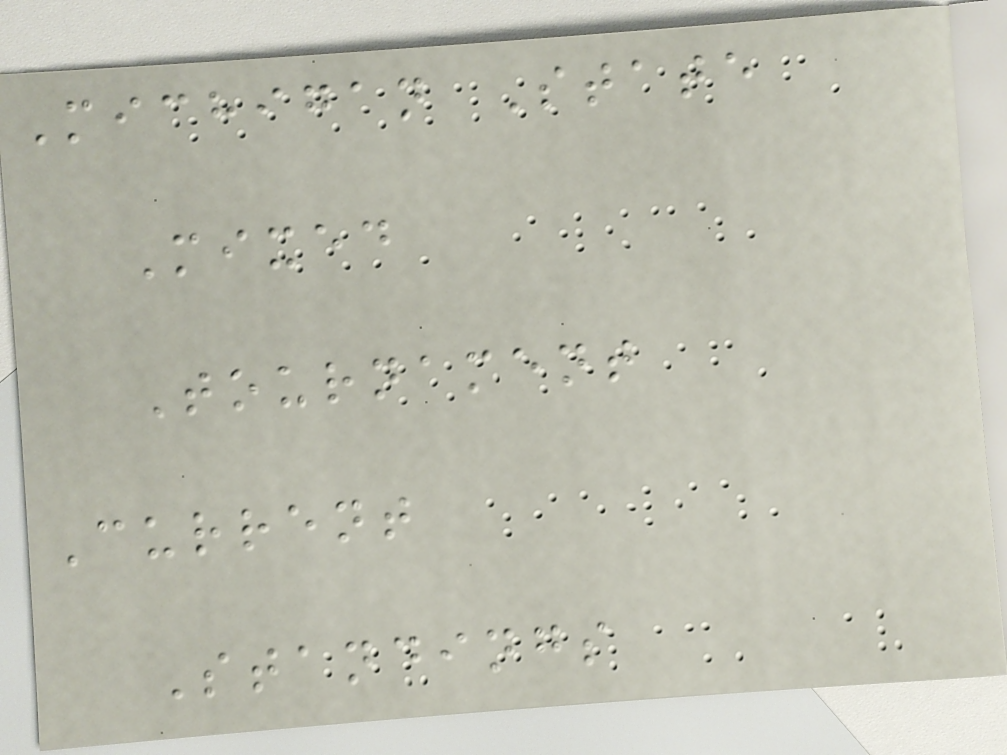Michigan State
Mixed
Tournament
Current
Standings
